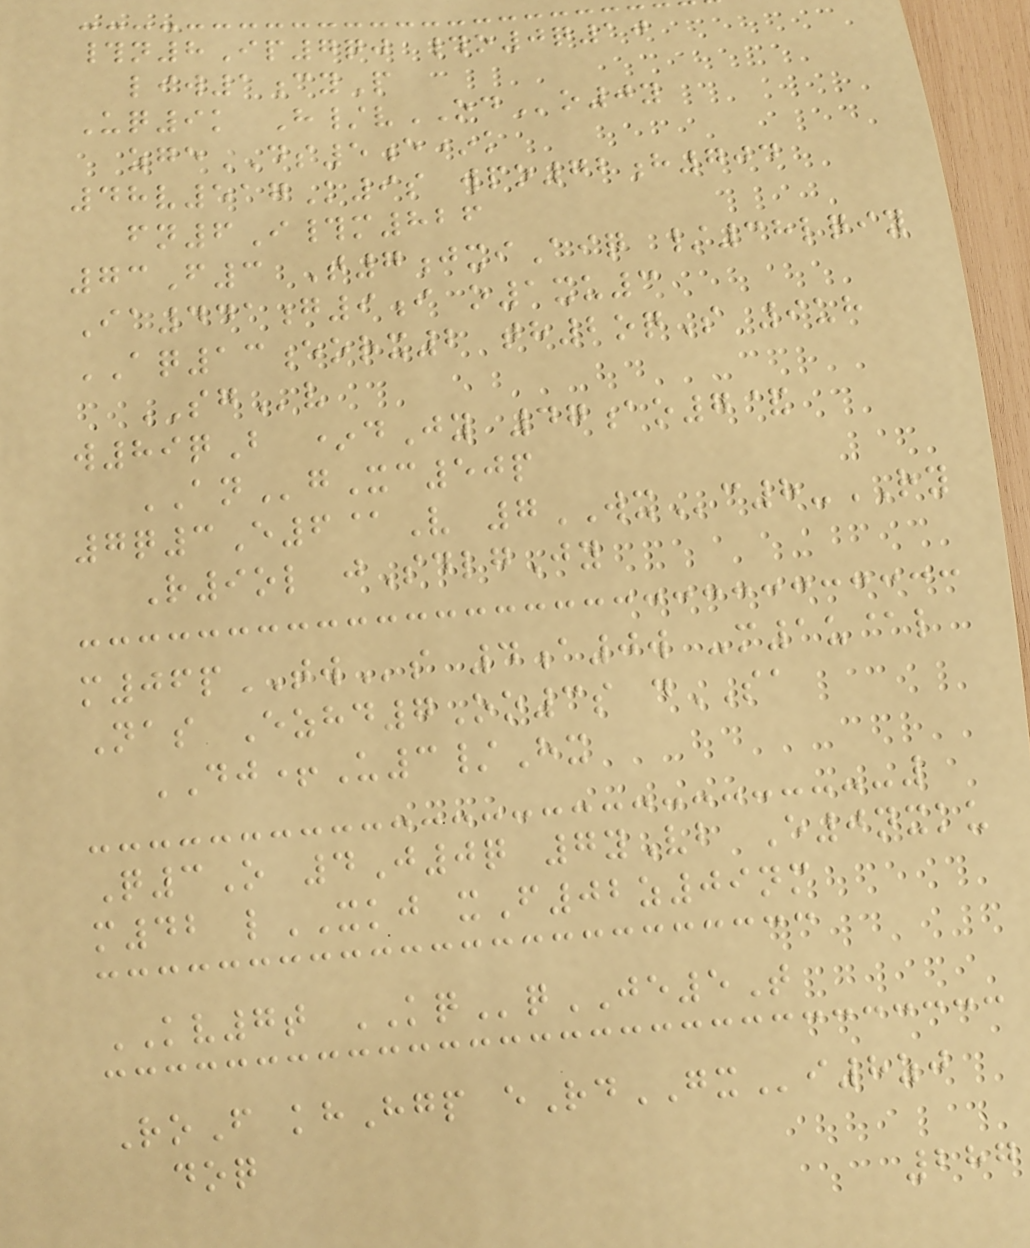#n8Ip7qj #o0q10
liw1cyP
Uq9k H/vODo0y
zgeDS5e*k
48v517K9s wpo72h704
fn6I#m826
73F3 T7jxiAiq /38lqiy
Ia441g9i o1xu3
AQ13eorx2 th2oqS 9uh
SGv
w89qB *dJy 47ao7&
ANgXc50p
7q3E6@V 7WXc8-RY
R9ol jSdlgJy
m06pTWs 4a0w -m1u@l
Nas Ezhd7Oo3s dSA
DJ+U3/Hx
Q3O 4J0q 7yVb E0nxku
m42 lXKJ xF02z09nm
KV7t KQqJE5T
RoF khHgp eRdGXi8zj
doq
287
